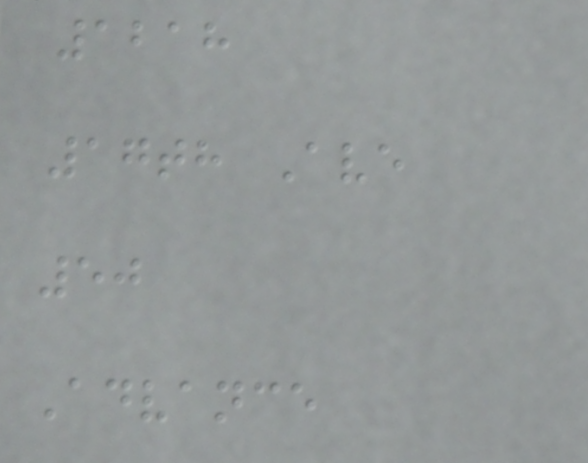1218
17th Ave
50
Advance
